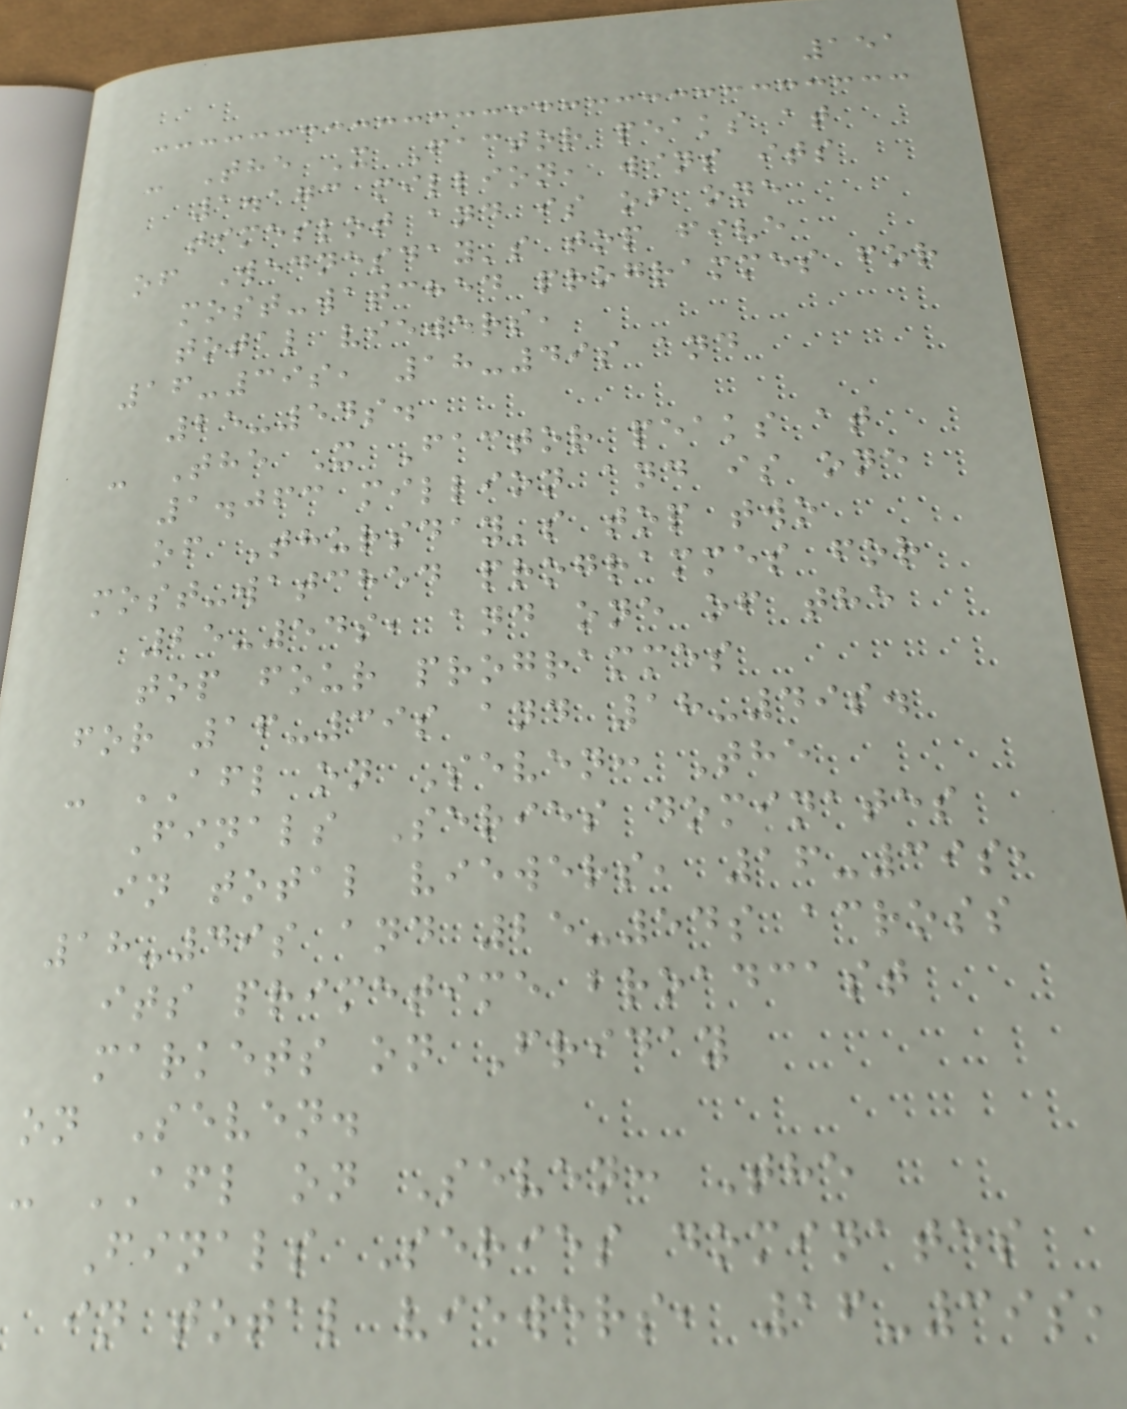151
- The X Factor peaks at
1.173 million, wins its
timeslot and is of one
of Wednesday's top five
most-watched programmes for
total viewers,
16-39s, 18-49s and
25-54s.
- The X Factor peaks at
1.063 million and is one
of Thursday's top two
most-watched programmes for
25-54s, and one of the
top four programmes
for 16-39s and 18-49s.
- AFL on Seven: The
Finals Series dominates
in total viewers, 16-39s,
18-49s and 25-54s across
its primetime broadcast
markets on Friday
on Seven.
- AFL on Seven: The
Finals Series dominates
in total viewers, 16-39s,
